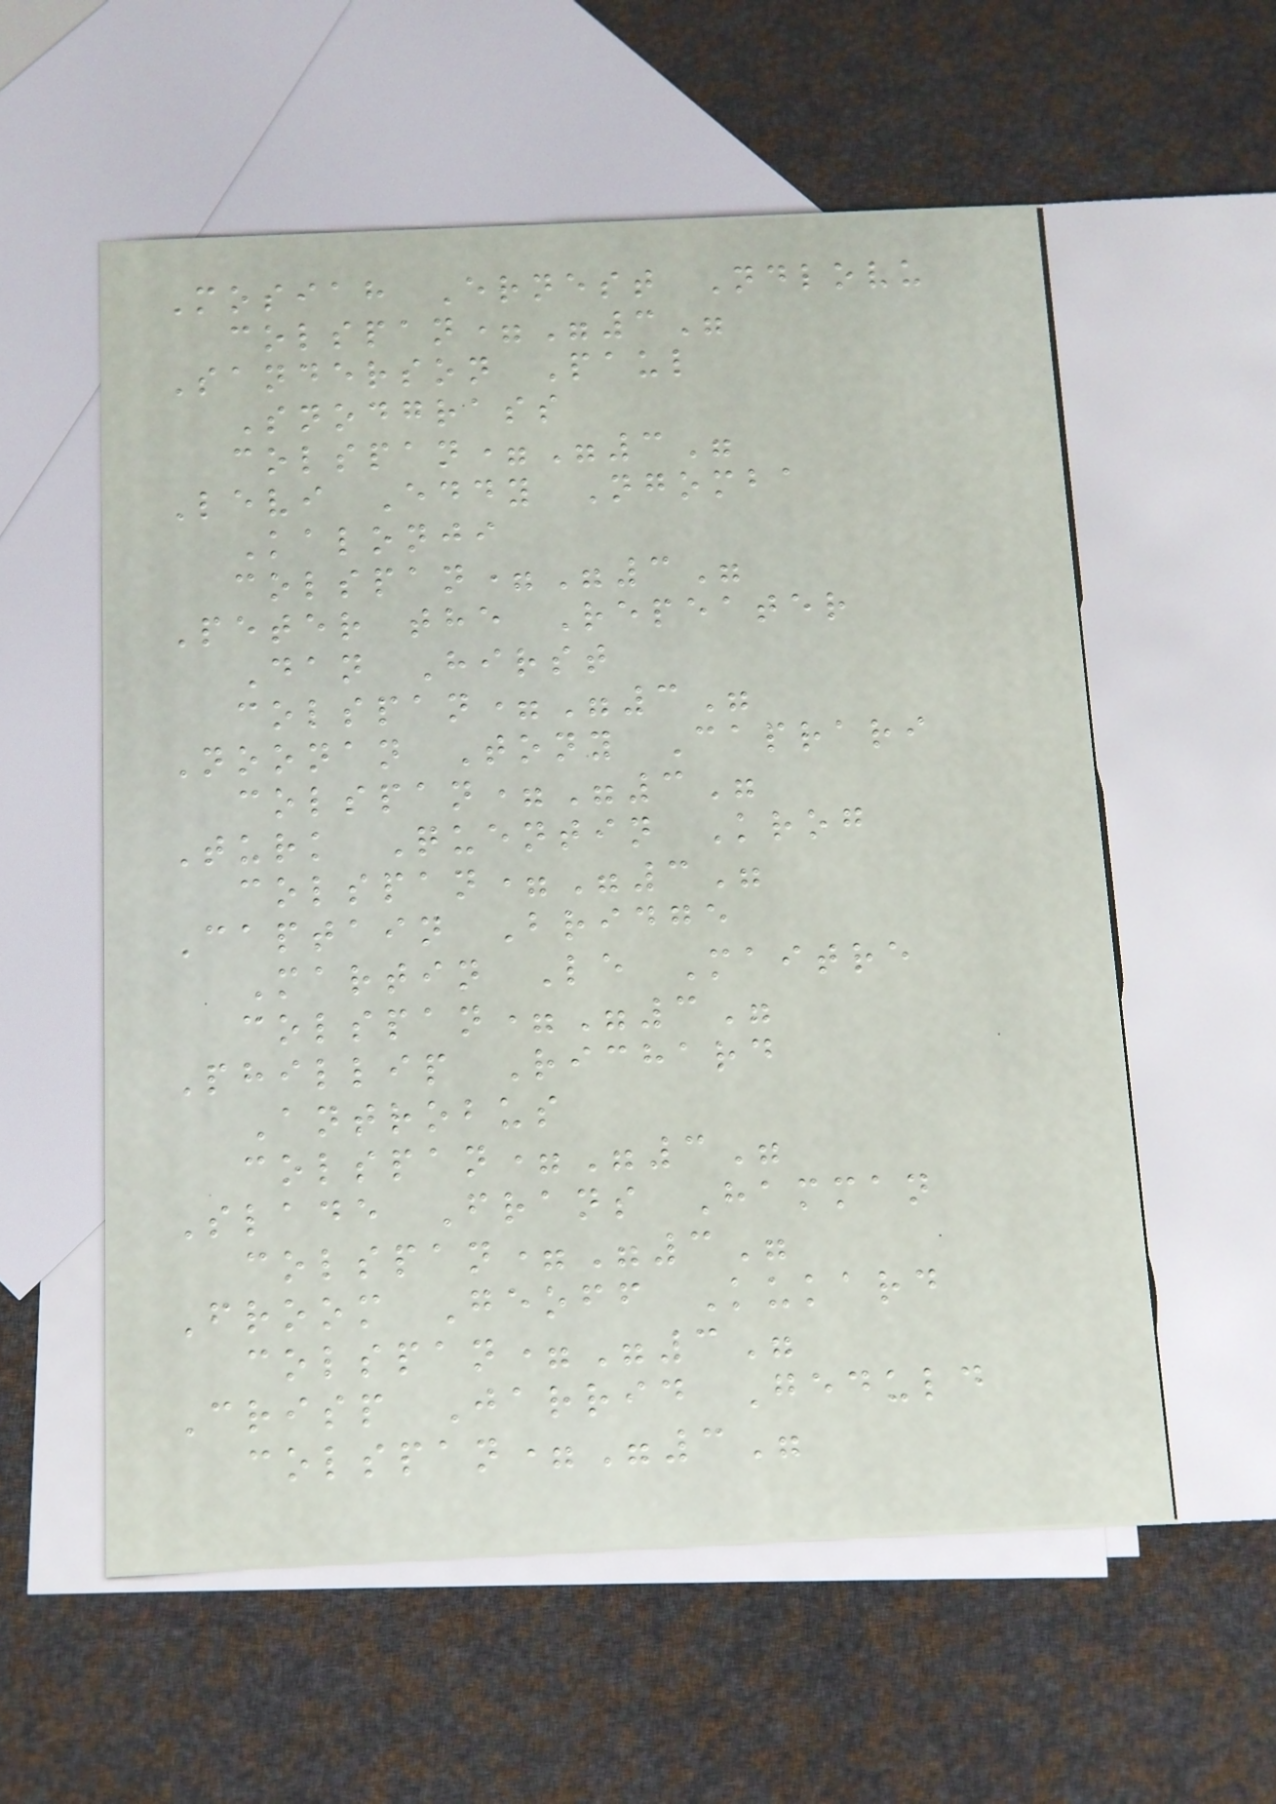Mosiah Ernest Ndlovu
colspan="3"
Sanderson Paul
Snodgrass
colspan="3"
Levi Eddy Ngomba
Kalonji
colspan="3"
Peter the Repeater
Dan Hirst
colspan="3"
Noonan Tony Caprari
colspan="3"
Turk Quentin Krog
colspan="3"
Captain Bridge
Martin Le Maitre
colspan="3"
Phillip Richard
Antrobus
colspan="3"
Slade Frans Hamman
colspan="3"
Froom Geoff Kukard
colspan="3"
Crisp Jarrid Geduld
colspan="3"
